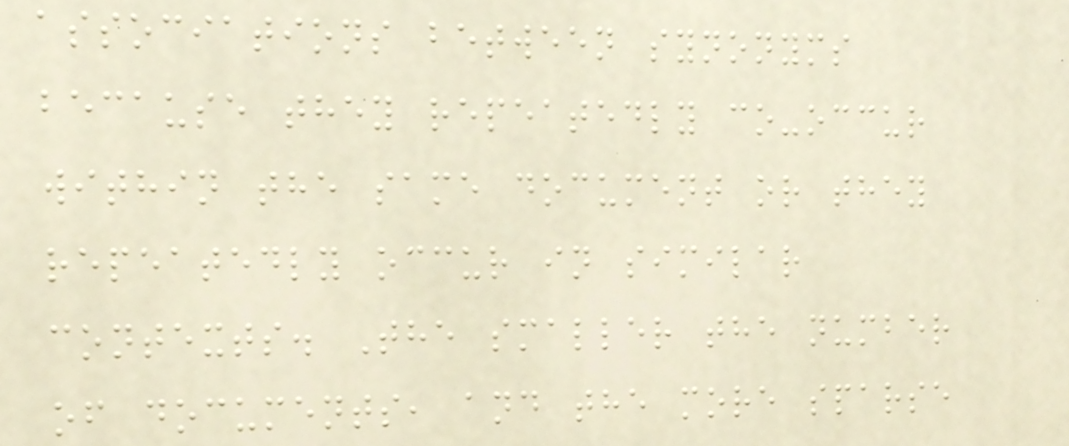associations between synonyms
because they repeatedly co-occur
within the same document or they
repeatedly occur in similar
contexts. The smaller the number
of documents, and the more sparse
